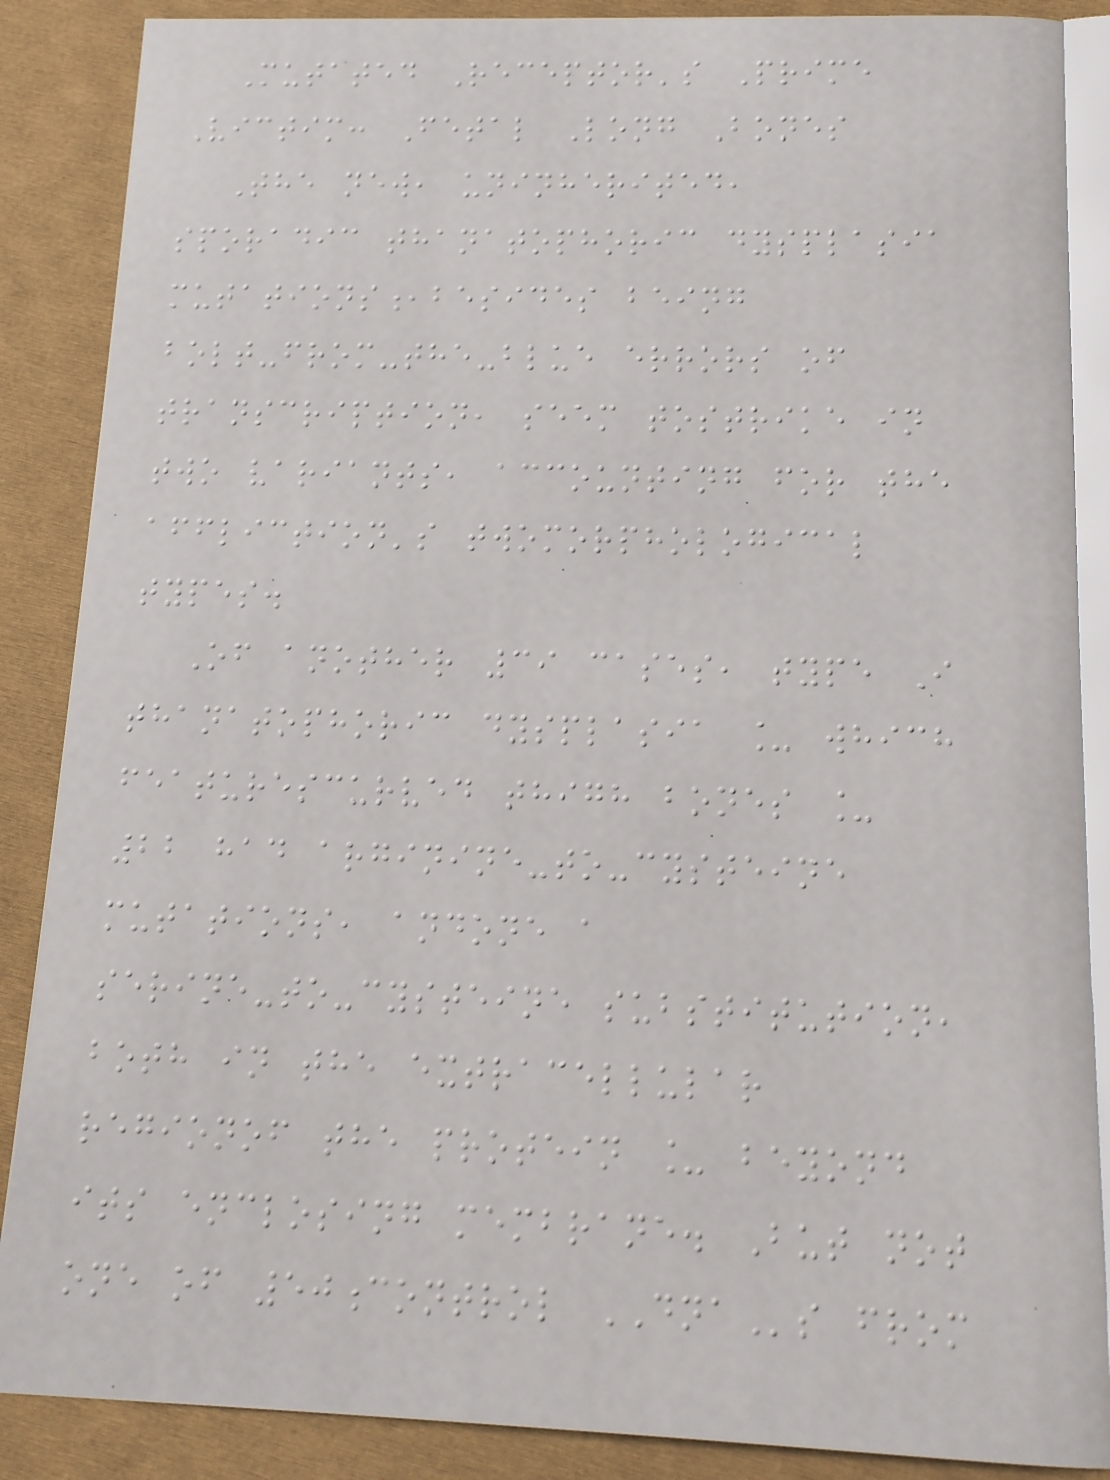Mutated Receptor's Prime
Victim: Fetal Long Bones
The new, uninherited,
sporadic thanatophoric dysplasia
mutations,besides being
bolt-from-the-blue errors of
transcription, seem tostrike in
two variants, accounting for the
affliction's twomorphological
types.
Of another 39 cases, type I
thanatophoric dysplasia _ which
featurescurved thigh bones _
22 had arginine-to-cysteine
mutations, andone a
serine-to-cysteine substitution,
both in the extracellular
regionof the protein _ beyond
its enclosing membrane. But not
one of 50control DNAs from
